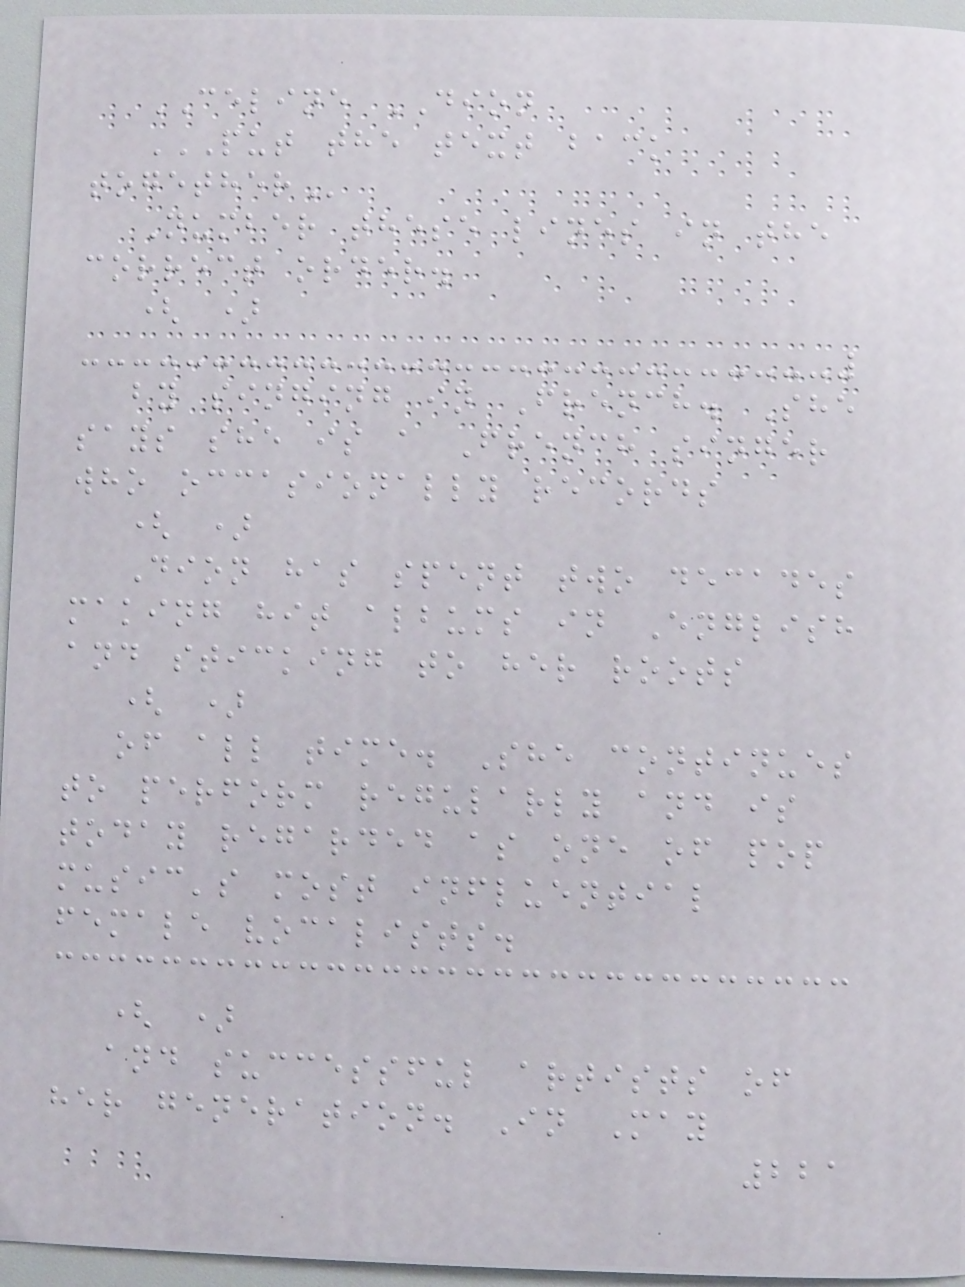CELINE DION
PUT THE TEXT BACK
TOGETHER
Number these lines in the
correct order.
( )
by singing in French. She
says she is a French singer
who occasionally records
( )
Dion has spent two decades
making hit albums in English
and sticking to her roots
( )
of all time. She continues
to perform regularly and is
today regarded as one of pop
music's most influential
female vocalists.
( )
and successful artists of
her generation. In May
221
